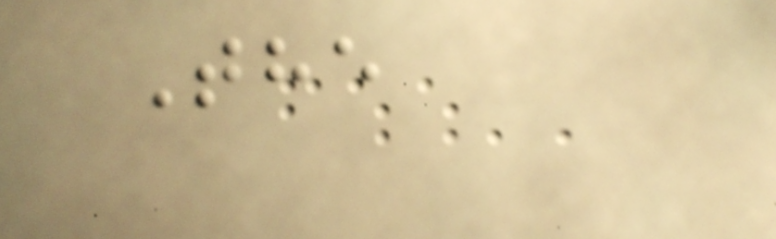The
